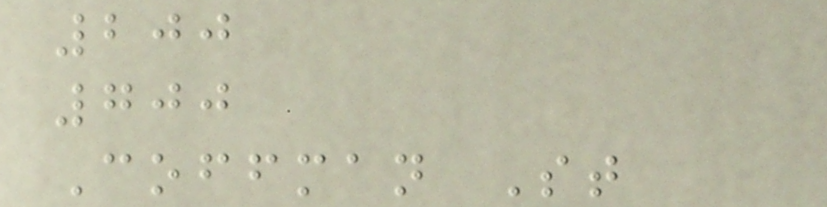200
700
Coffman St
